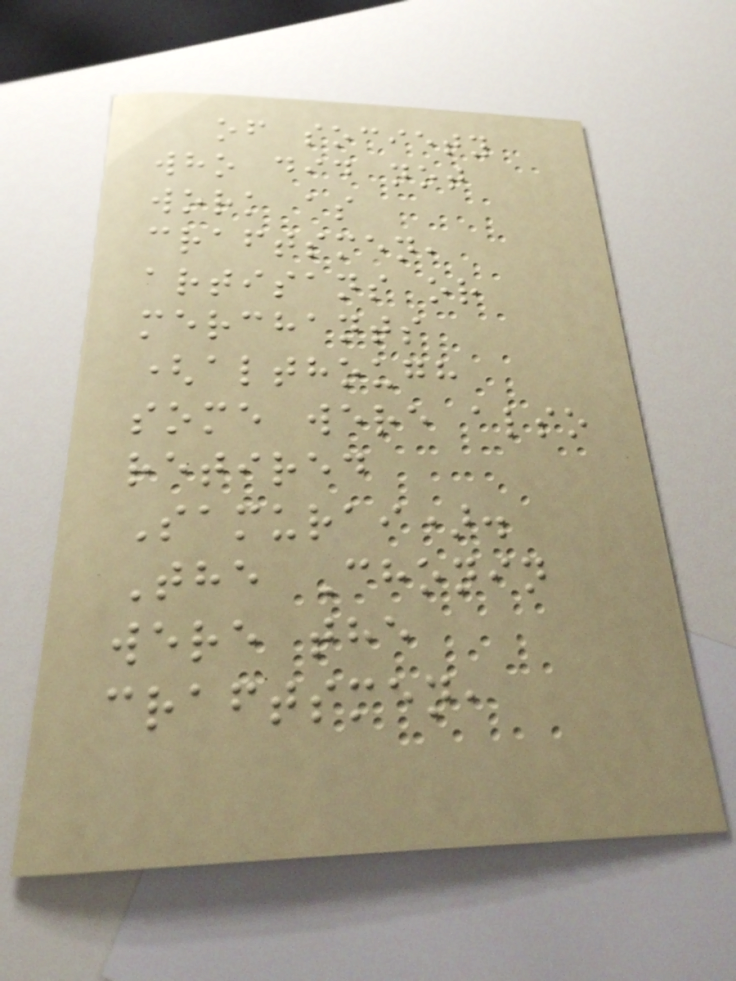of society
who did not
work as
craftsmen,
artisans or
merchants
(although
some were also
retired
Samurai).
The Chonin
were the
craftsmen,
